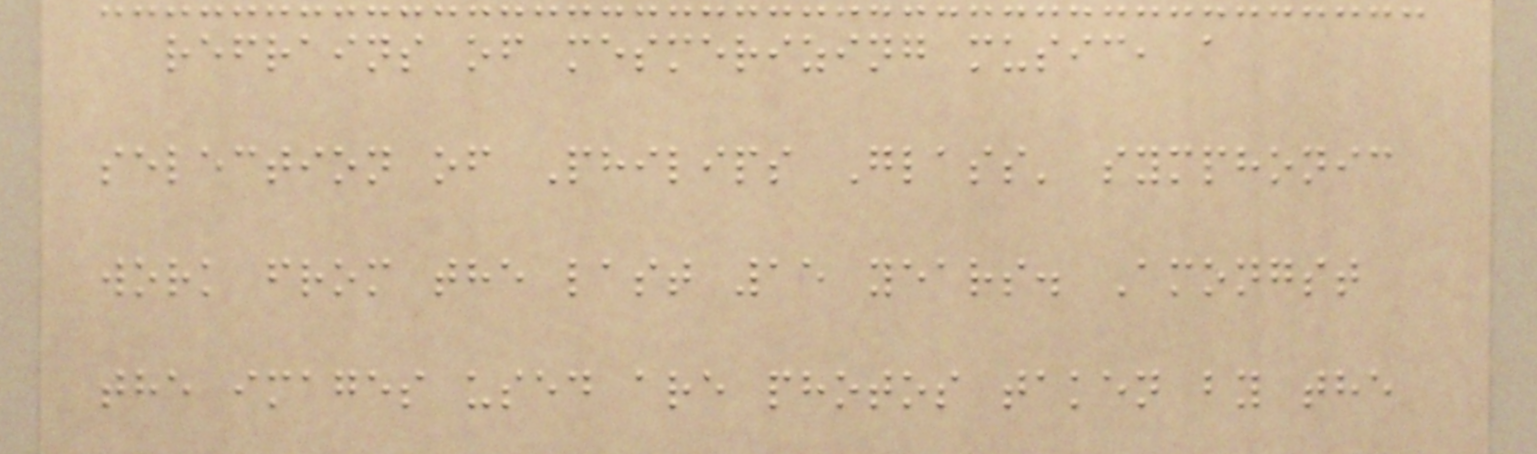refrains of mesmerizing music, a
selection of Philips Glass' symphonic
work from the last 15 years. Amongst
the images used are photos taken by the
